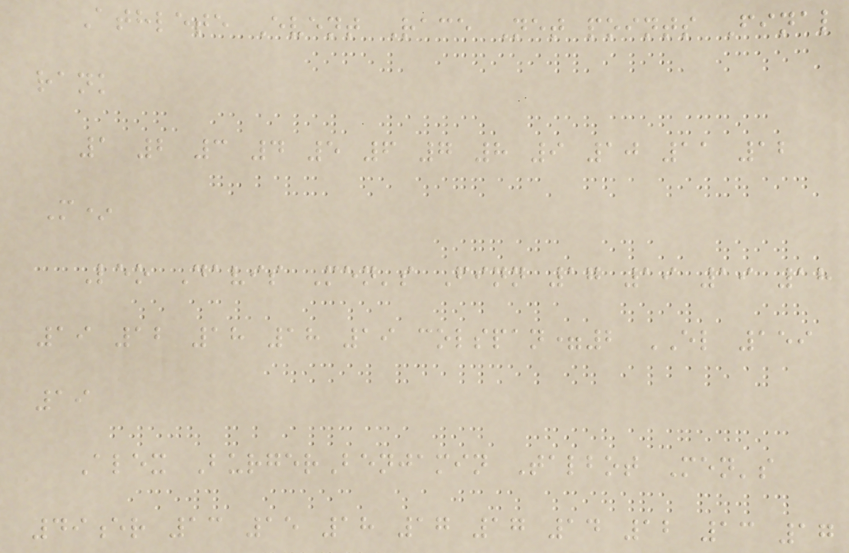Athlete Event Race Net points Final
rank
1 2 3 4 5 6 7 8 9 10 11 12
M*
Leo Davis Men's Finn 17 19 19 18
19 12 18 18 19 colspan=2 EL 159
19
Alex BurgerBenjamin Talbot Men's
49er 13 15 18 17 17 14 12 13 17
